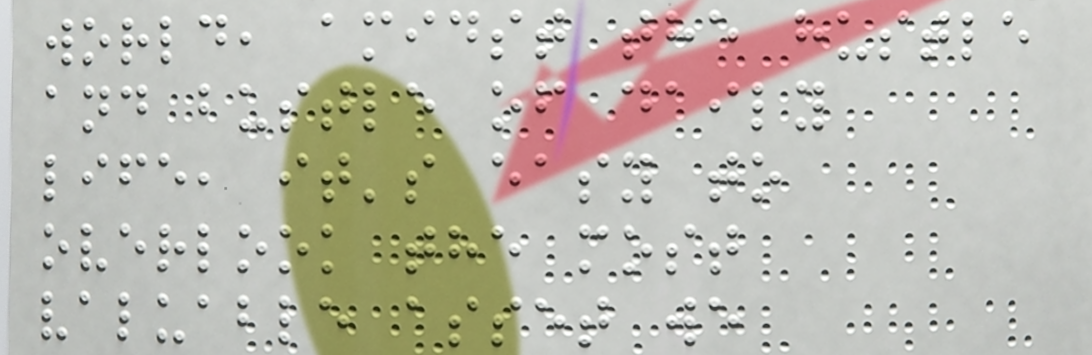world, amidst the hustle
and bustle of daily
life, it's easy to
overlook the most
valuable asset we
